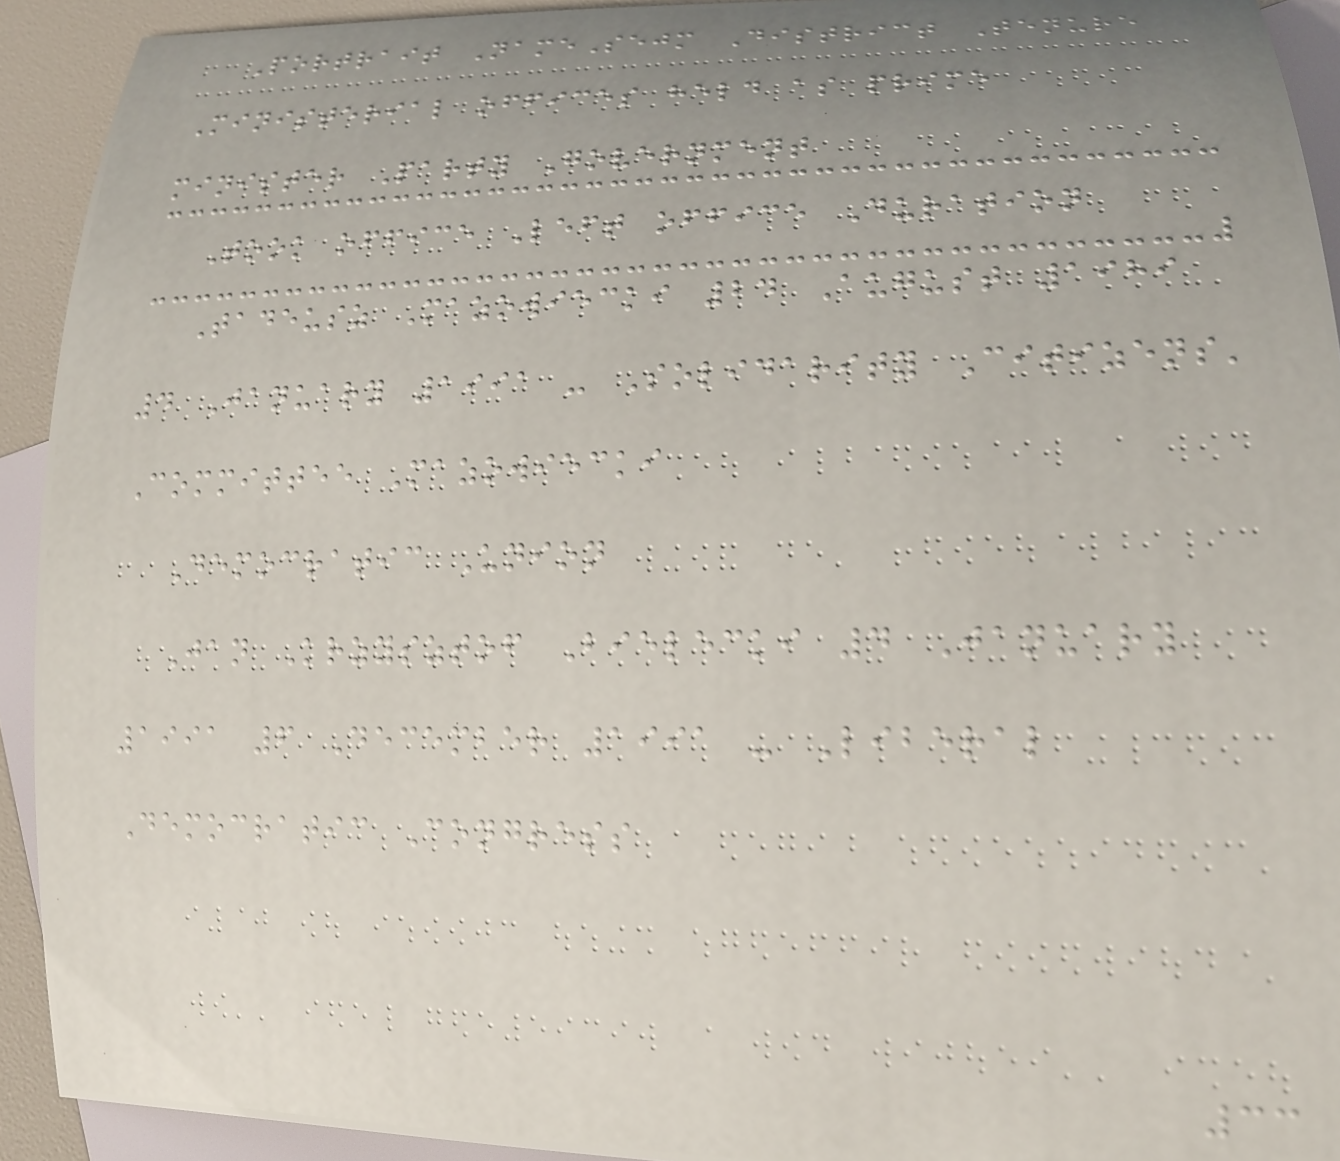Portrait NameSejm District Tenure
Ministerial offices held as prime
minister Party Government
Took office Left office Duration
Tadeusz Mazowiecki 24 August 1989
4 January 1991 - Solidarity Citizens'
Committee Mazowiecki
Democratic Union
Jan Krzysztof Bielecki 4 January
1991 6 December 1991 - Liberal
Democratic Congress
33
